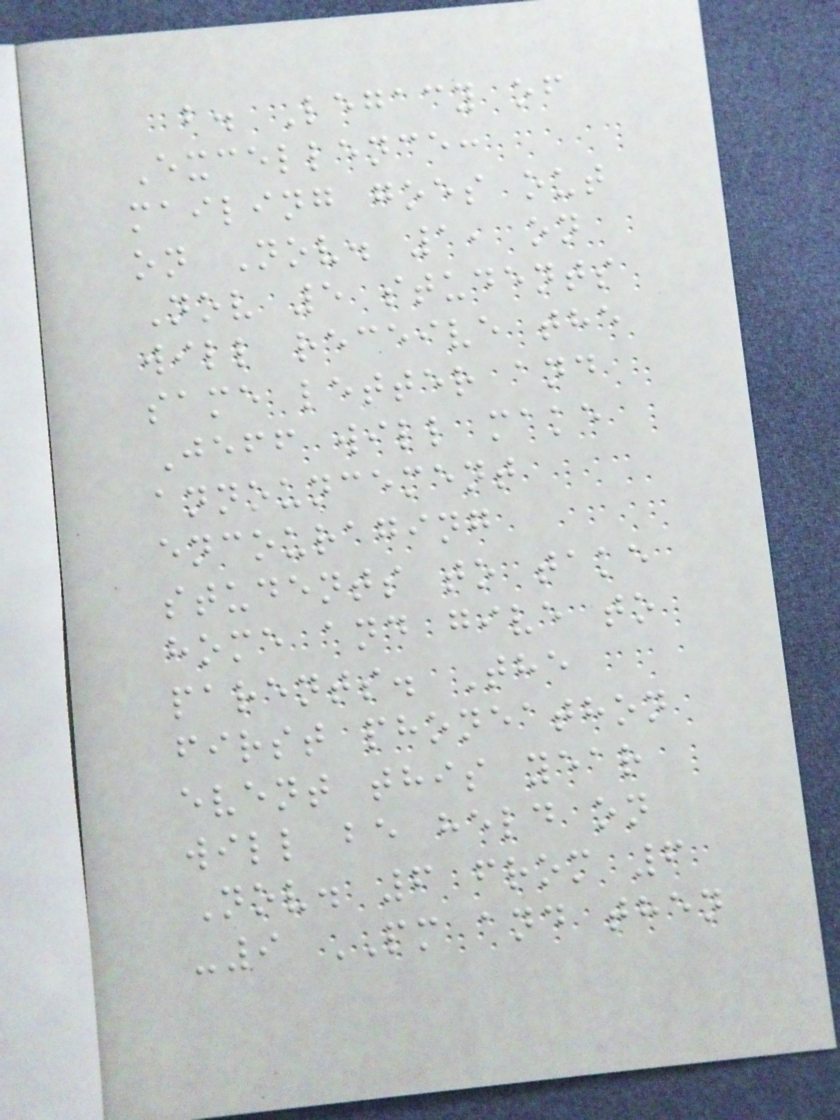b. Legacy of
Excellence:
mailing goes out
on Nov. 1, on
Nov 5 students
will receive the
same letter and
Jeff will make
announcement
encouraging
students to take
home and give to
parents. The
first phoneathon
event this year
will be held on
Nov. 6 from 6
-9 PM and then
